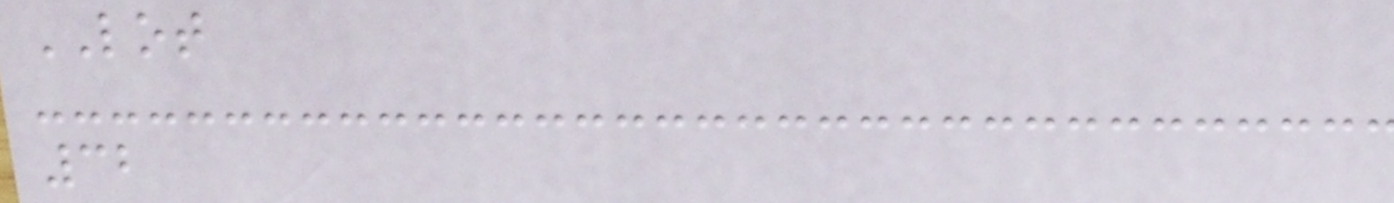LOT
32
